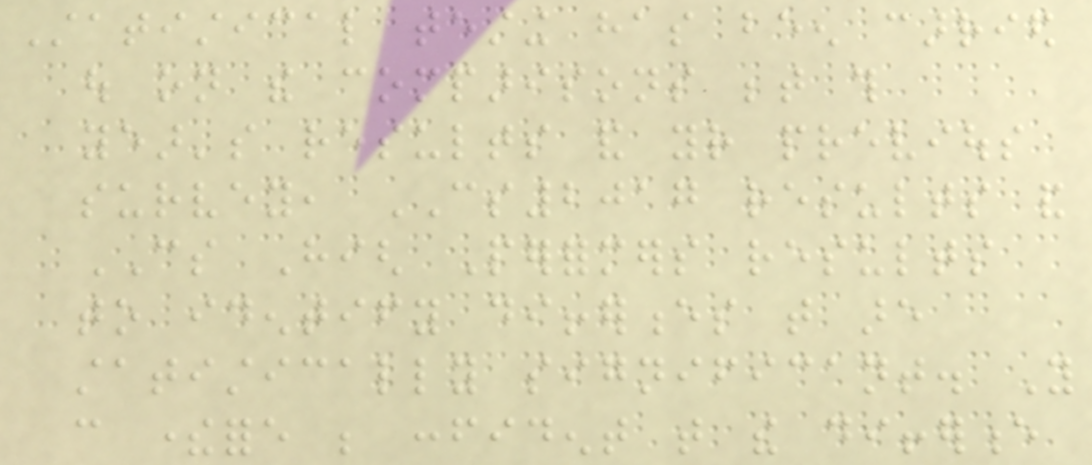Statistical testing has been carried
out on the comparisons between this
year's results and your previous
survey, CS2017 results and
CS High Performers results
to identify differences that are
statistically significant. You
can therefore be confident that the difference
